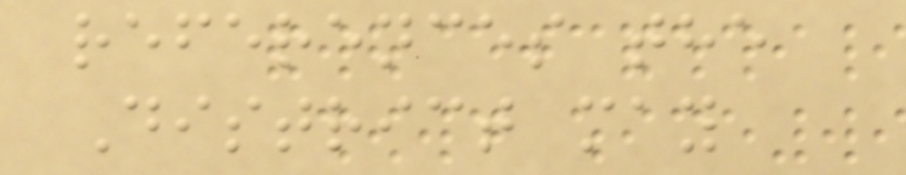references the
District may
